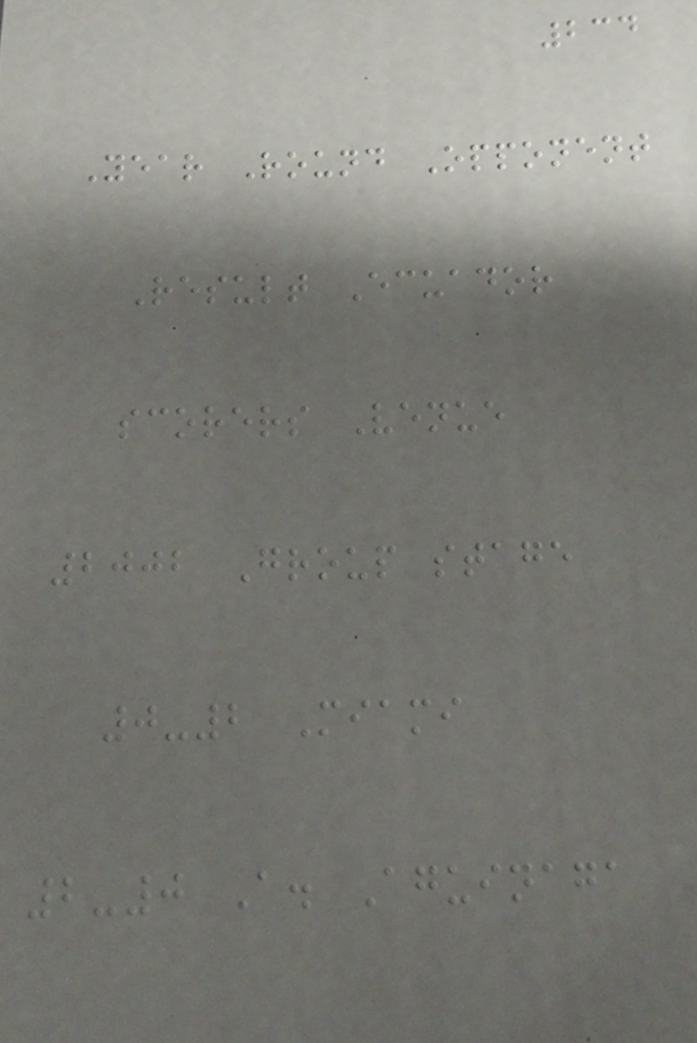234
Year Round Opponent
Result Ecuador
scorers Venue
2002 Group stage
0-2 Miami
2-0 A. Aguinaga
